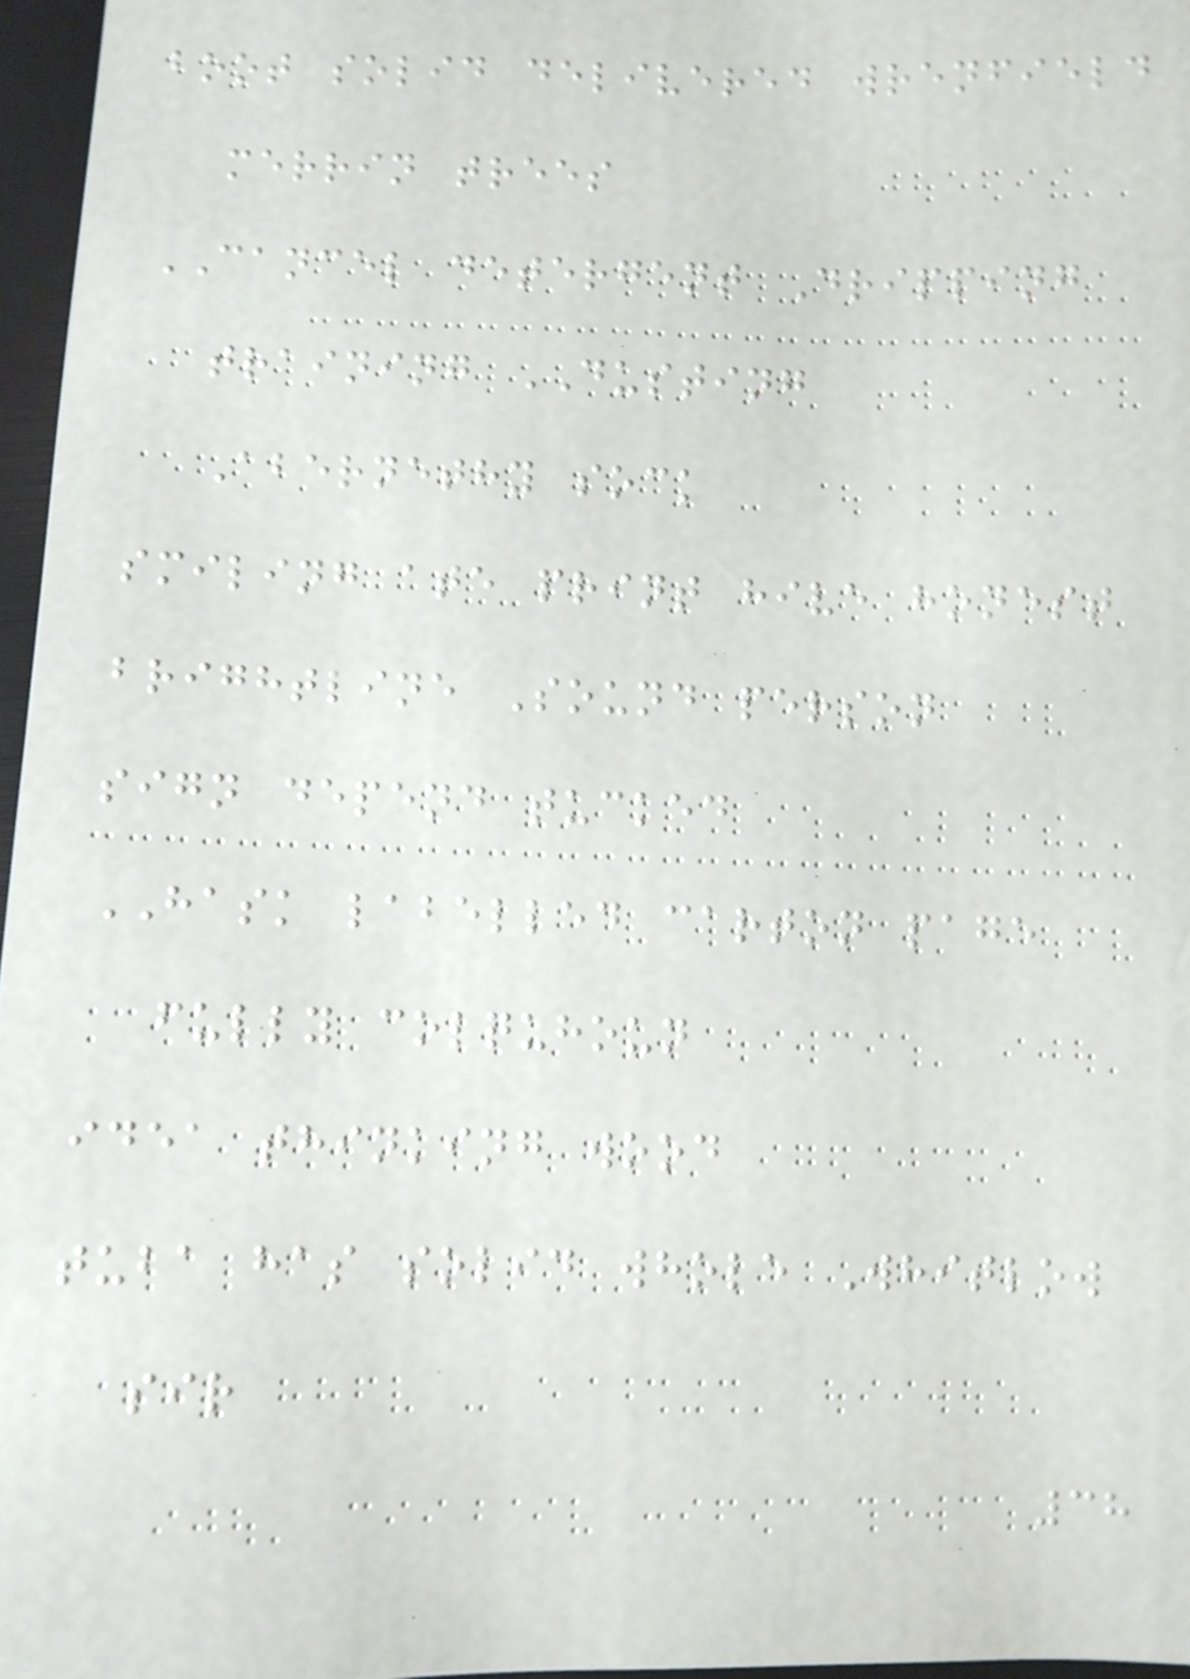boot solid delivered wrenfield
merrin trees
CANCEL detergent Dripping
training DUSTING
Abernethy sock
smiling ate print hive honest
brightline Sound person
sign depend tucked
HASK labelled carton page
fully colquhoun
idea thinking wood
tuba has solid whole Whitlow
sir
38
